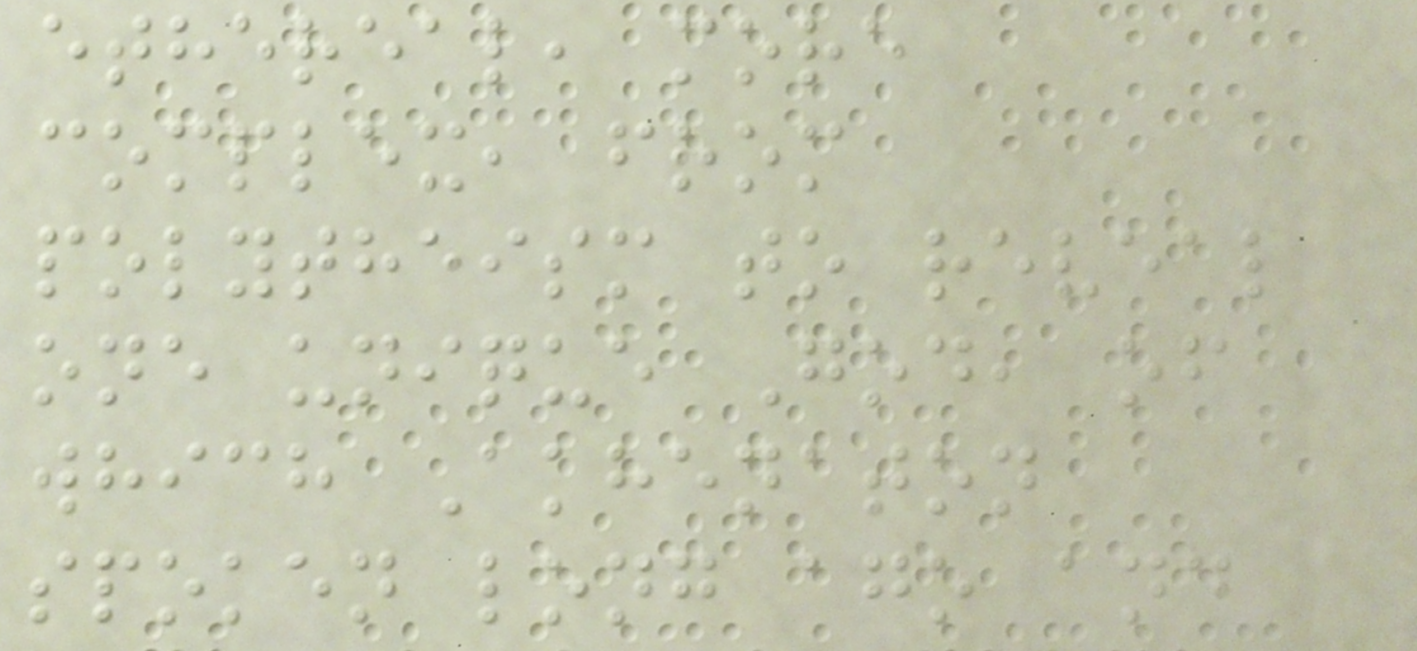ethereal, more
complex, from
polytheism to reveal
one unique God, of
which Akhenaton
spoken long ago and
